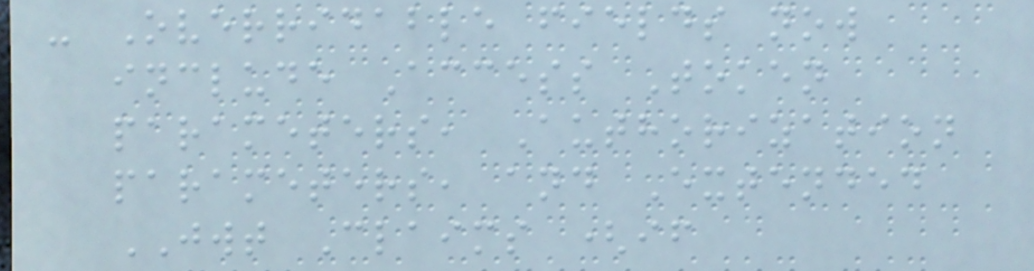- Overridable fields now
include Access Token
parameters, Authorization
parameters, and Extended
JWT Claims (if
